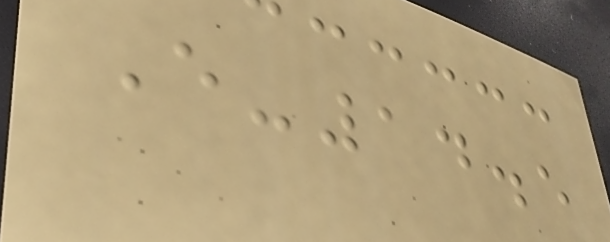E-14.5
